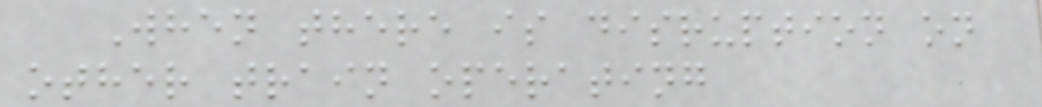When there is disruption on
other train operating
